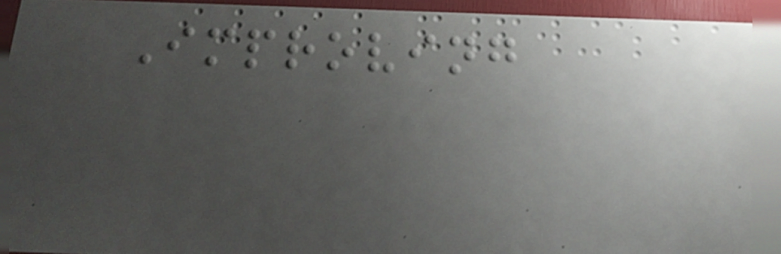Improving
